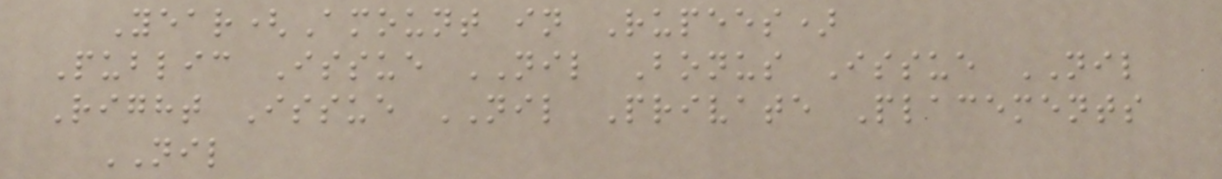Year(Amount in Rupees)
Public Issue NIL Bonus Issue NIL
Right Issue NIL Private Placements
NIL
